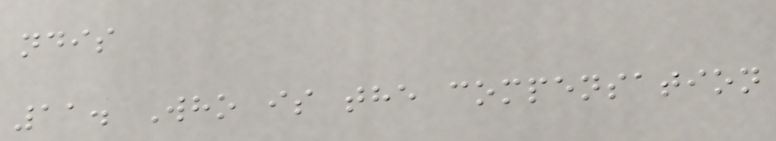ndis
11. Who is the compensation
